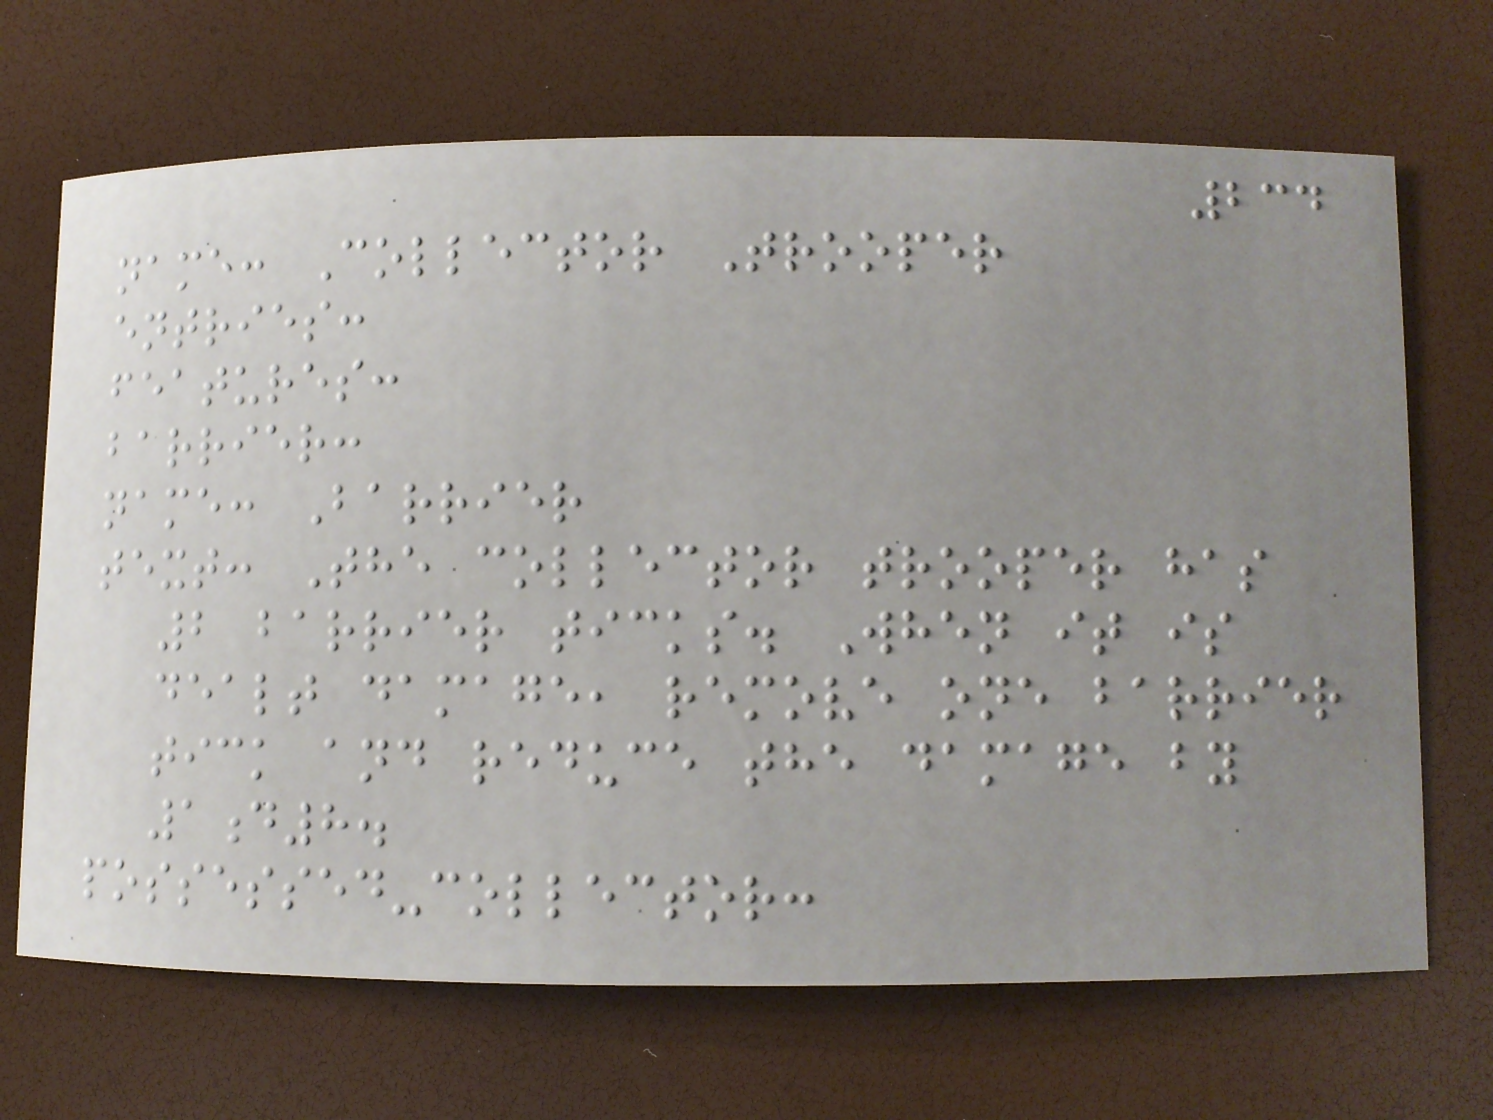234
name: Collector Trooper
entries:
features:
barrier:
name: Barrier
text: The collector trooper has
2 barrier ticks. When it is
dealt damage, remove one barrier
tick and reduce the damage by
1d8.
possessed-collector:
